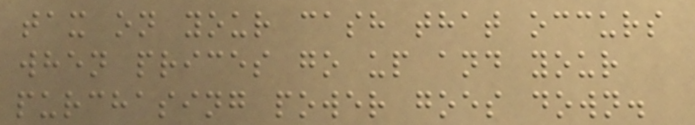tax on your cash that occurs
when prices go up and your
purchasing power goes down.
